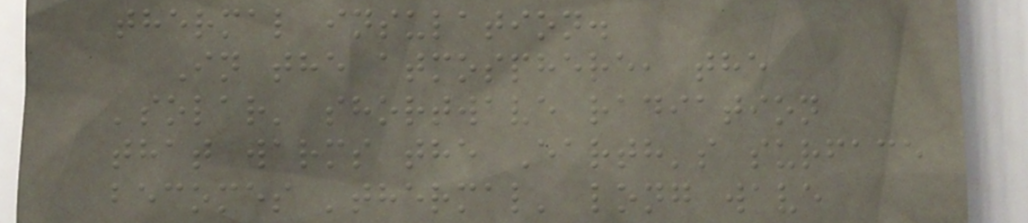thermal insulation.
In the atmosphere, the
'solar' shortwave radiation
that warms the Earth's surface
becomes 'thermal' long wave
